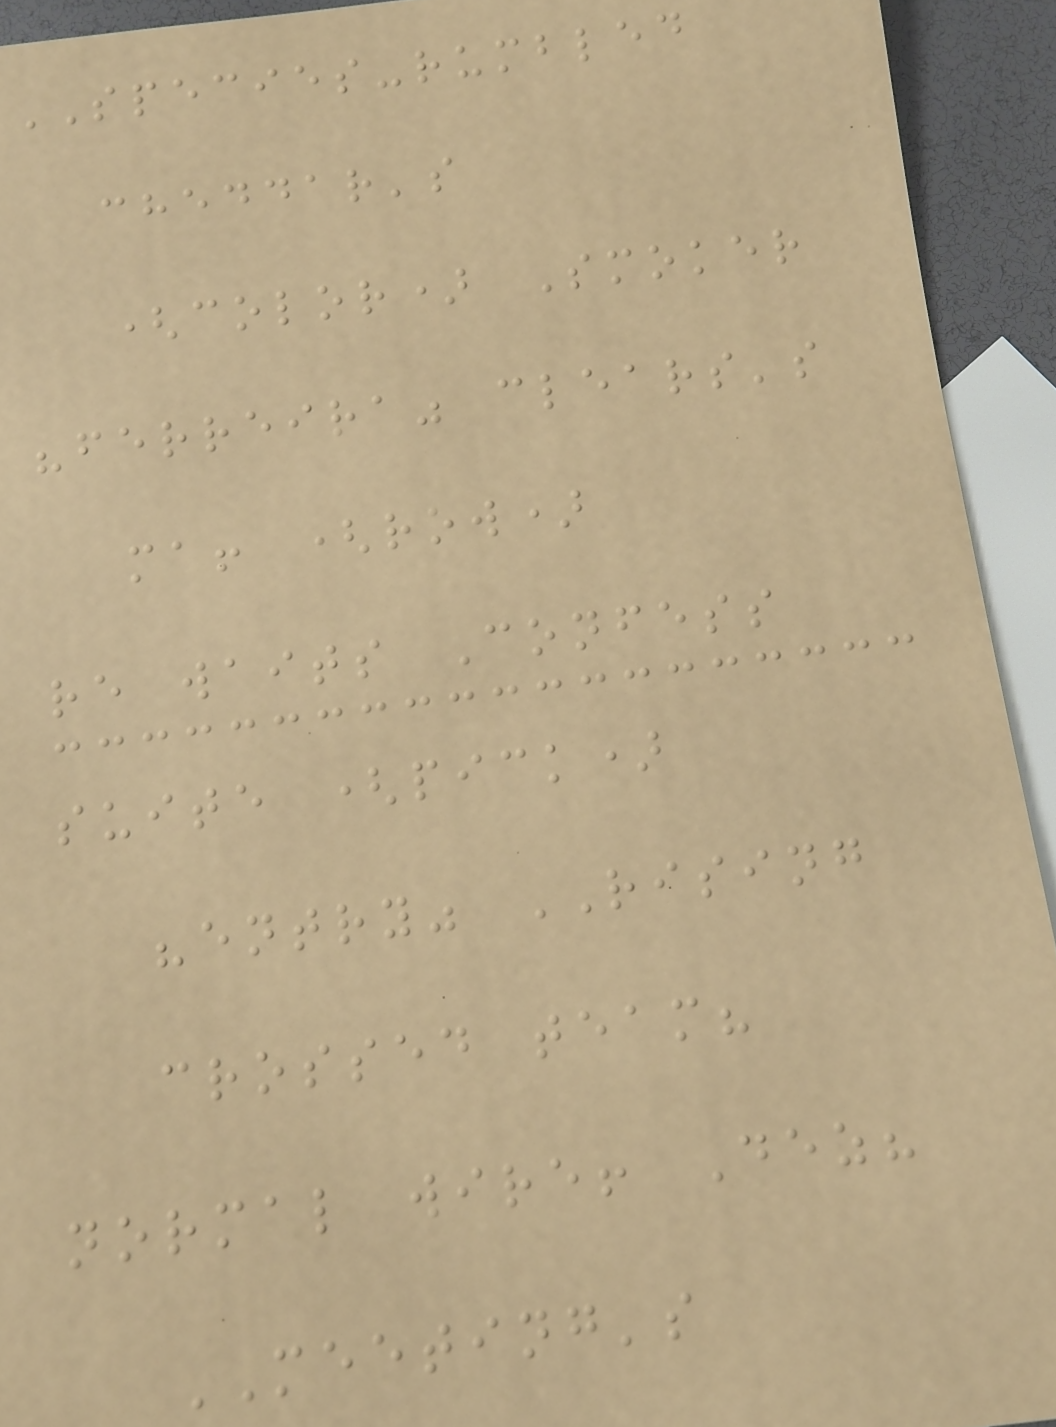SPECIES-rumbled
cheddar's
(color) Smoker
"ferreira" clears's
ma! (row)
re waits Confess
suite (pick)
"entry" RISING
crossed team?
normal wire! Dez?
MEETING's
